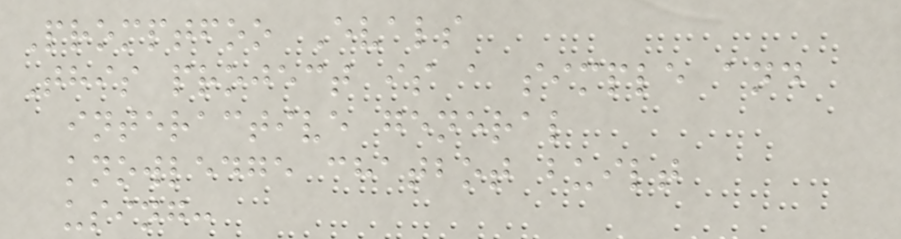Promptfoo Evals
This project is a simple and
interactive general
knowledge chatbot built
using:
